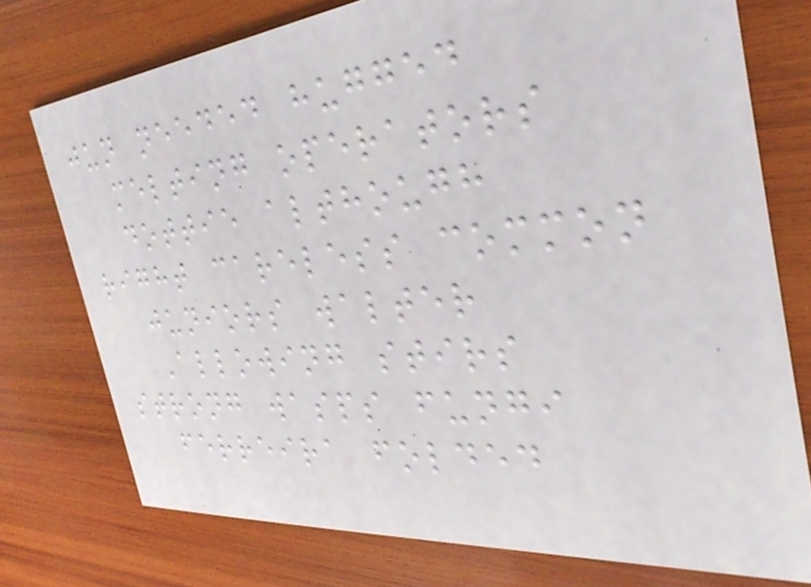jun needed hugged
melting operators
dottie although
right careless common
juniors walter
Allowing stirs
strong wasps fungi
ferreira folded
